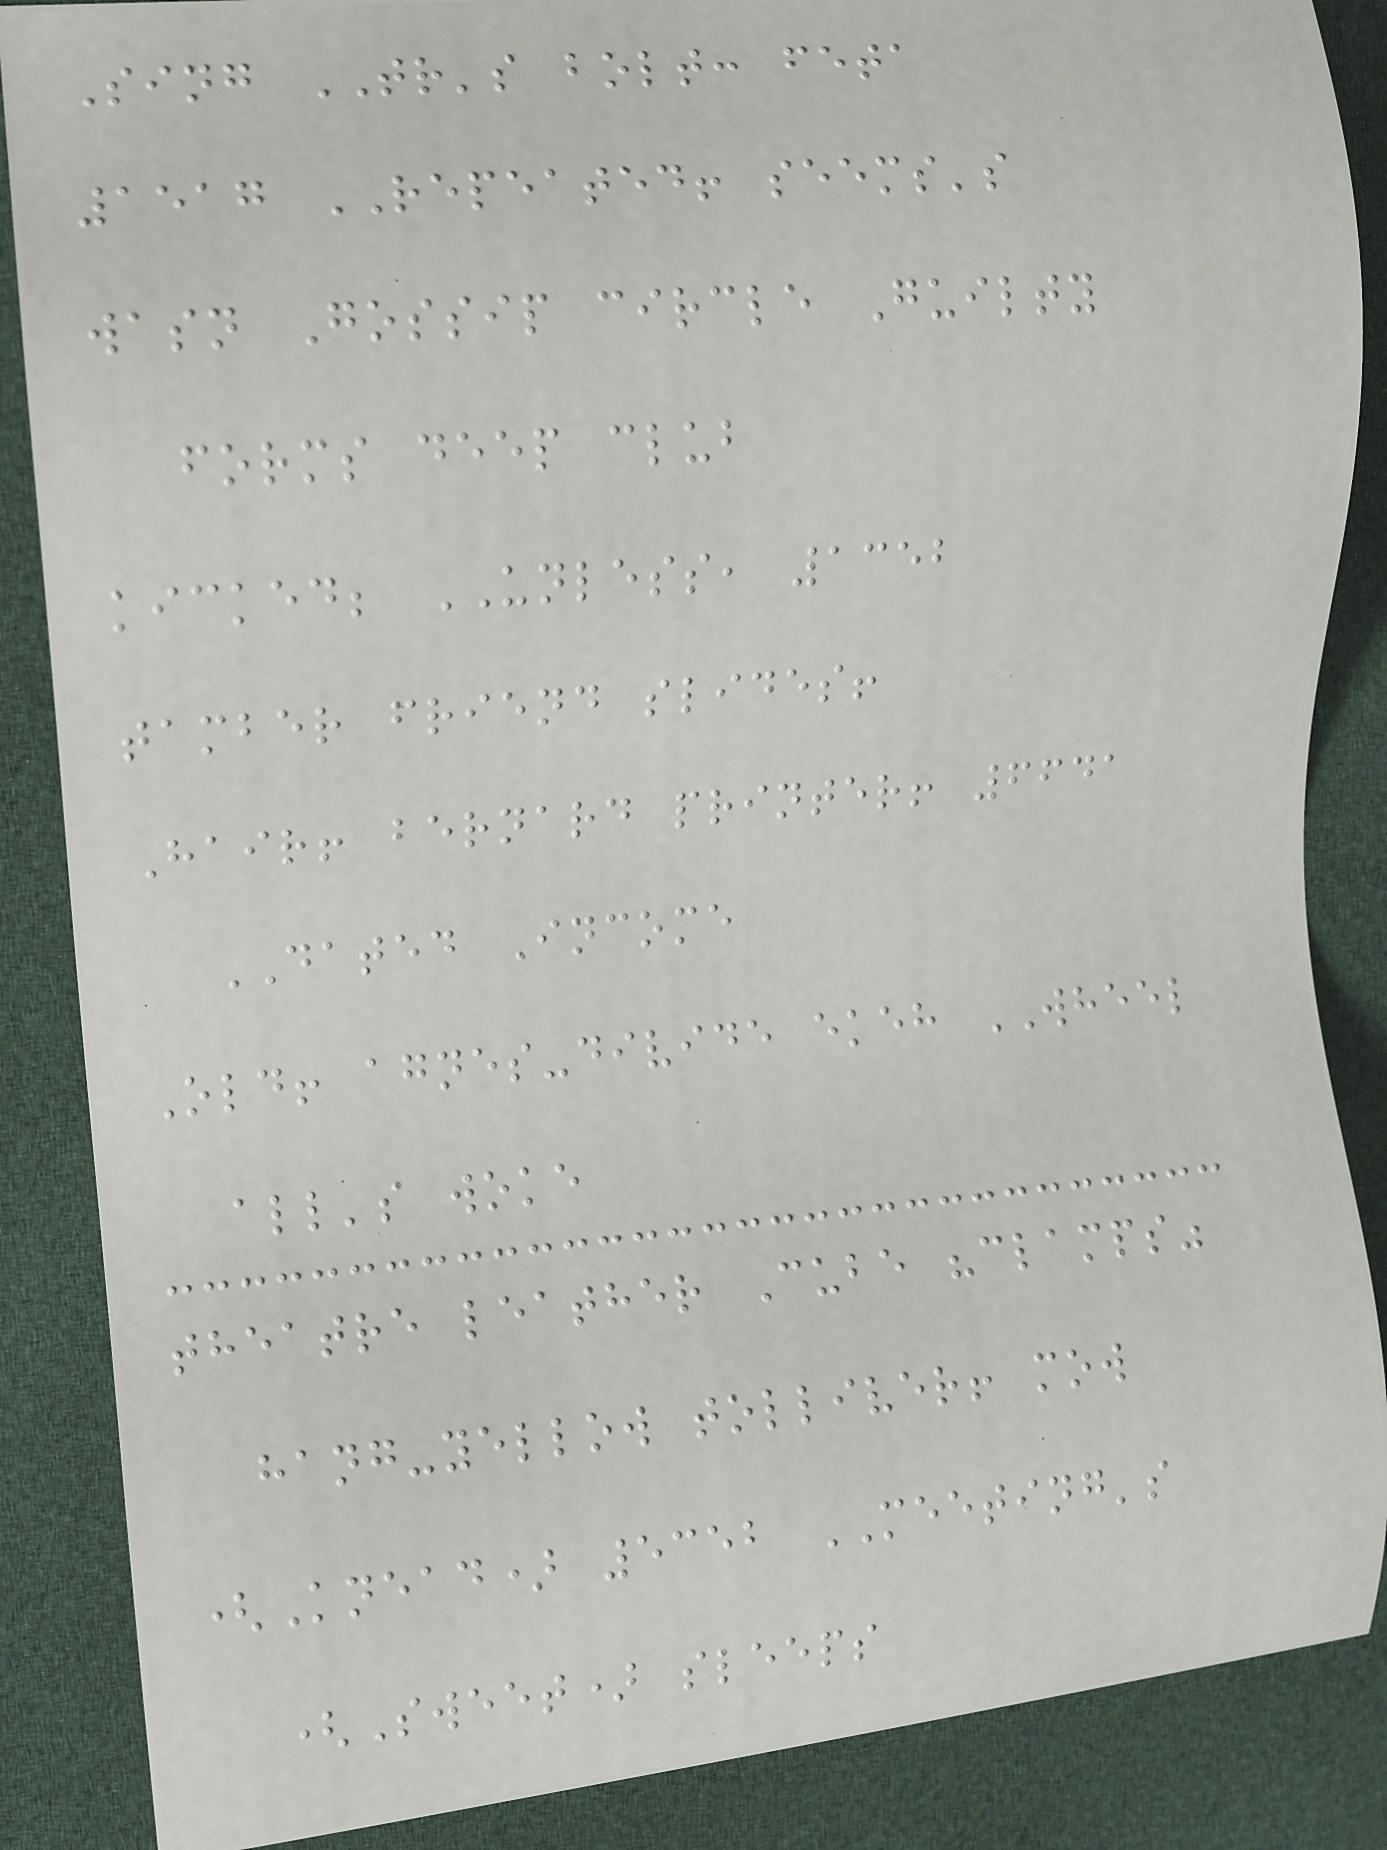Sing TR's bolt: feta
1517 REPEATED! seems's
wasn Gossip circle Guilty
forms deep club
kicked; UNLESS, 1352
tamber friend slides!
Hair! bernard printer! 6641
DATED Income
Old! agnes-divide ekeh WHEEL
all's woke
theatre leather Cube "clamps"
hang-yellow tolliver! mow
(Knead) 5352 MEETING's
(Sweet) sleeps
